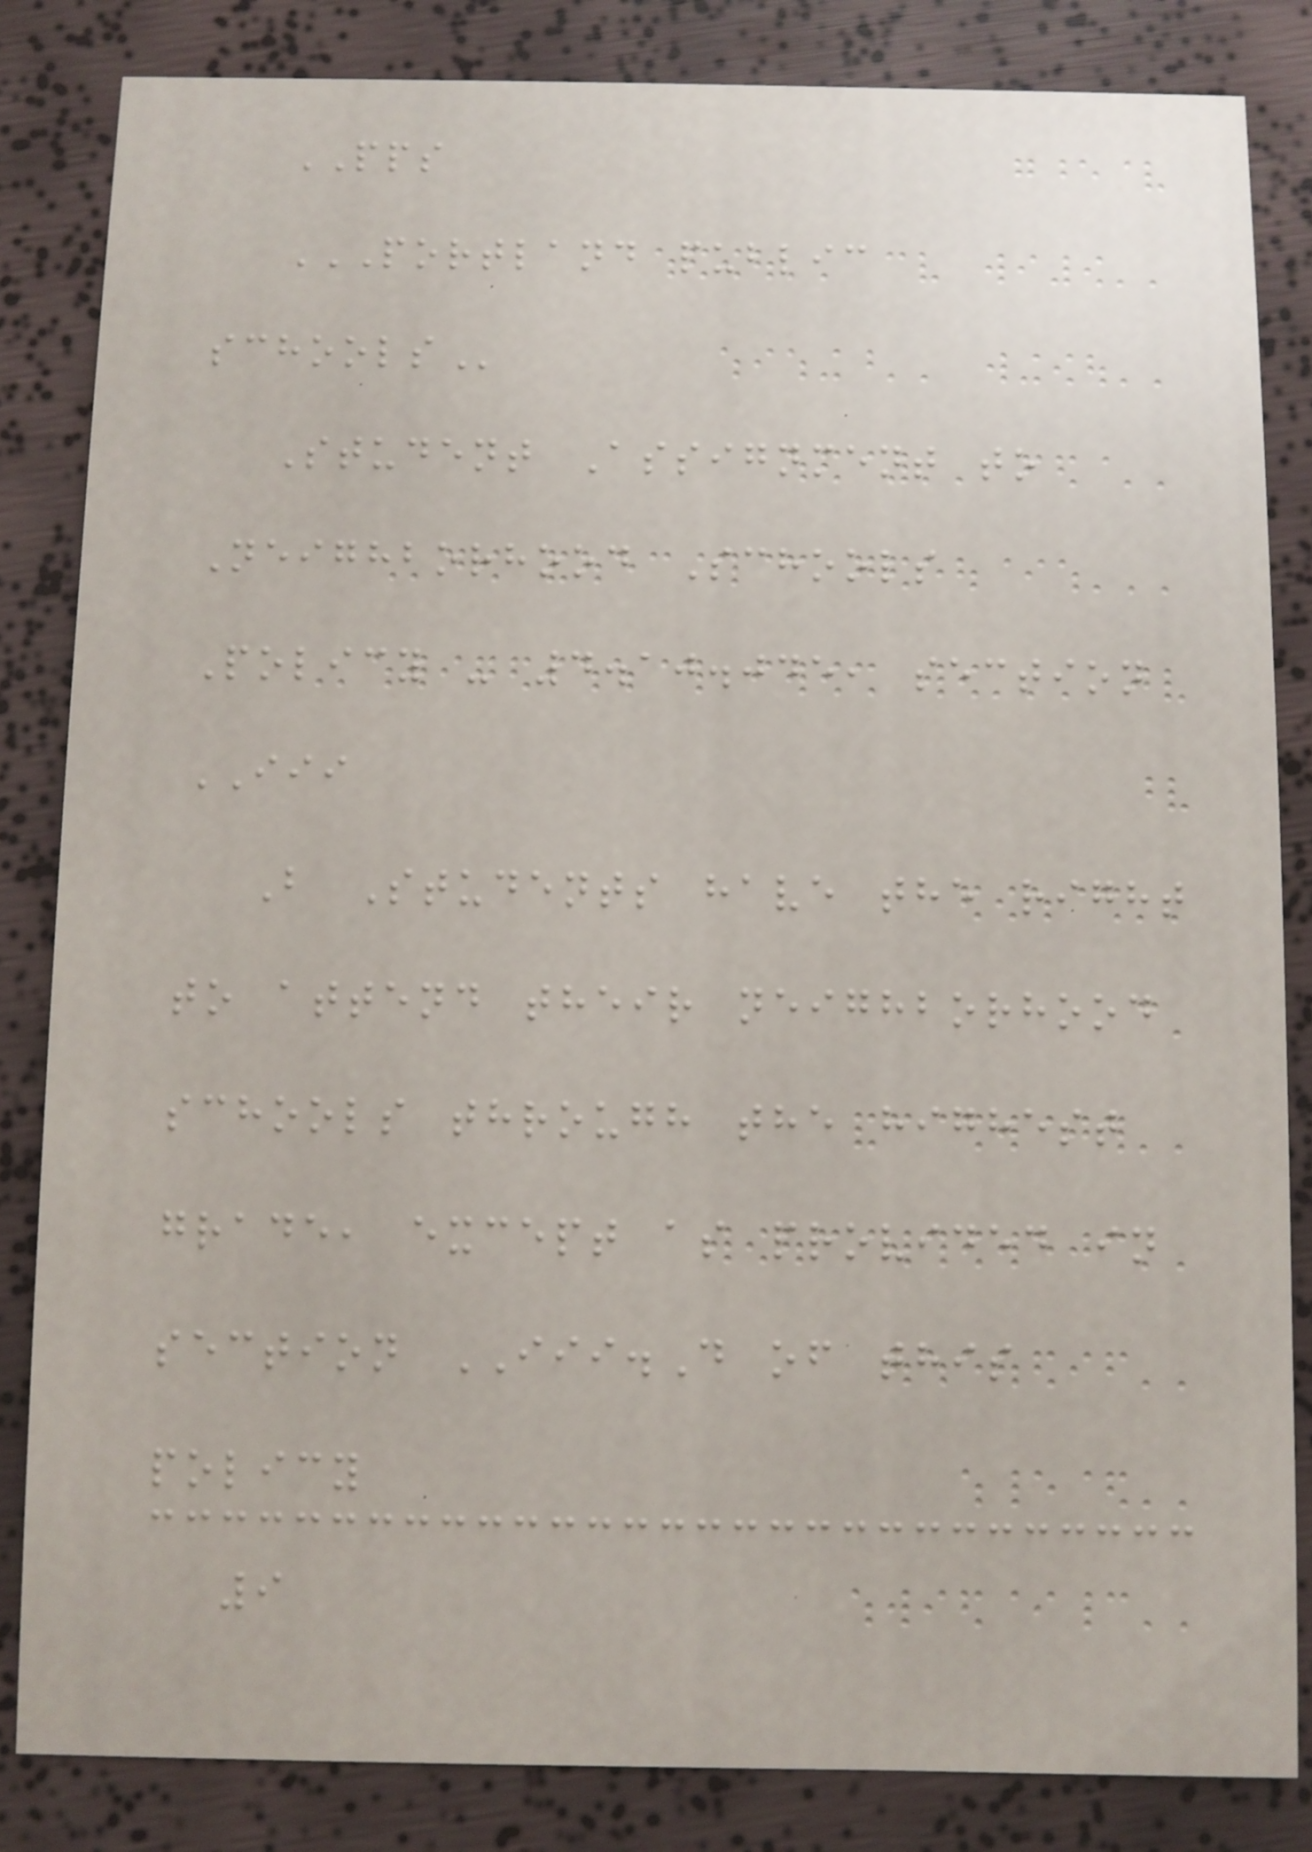PPS
PORTLAND PUBLIC
SCHOOLS
Student Assignment to
Neighborhood Schools
Policy - 4.10.045, section
III
B Students have the right
to attend their neighborhood
schools through the highest
grade, except as provided in
section III.D of this
policy
9
